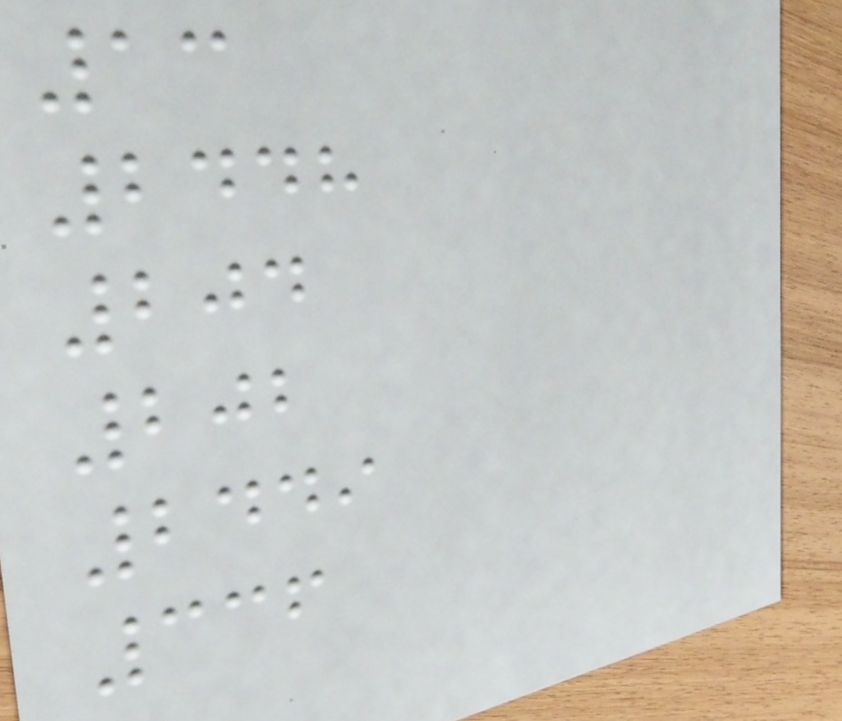13
2448
204
202
2449
336
